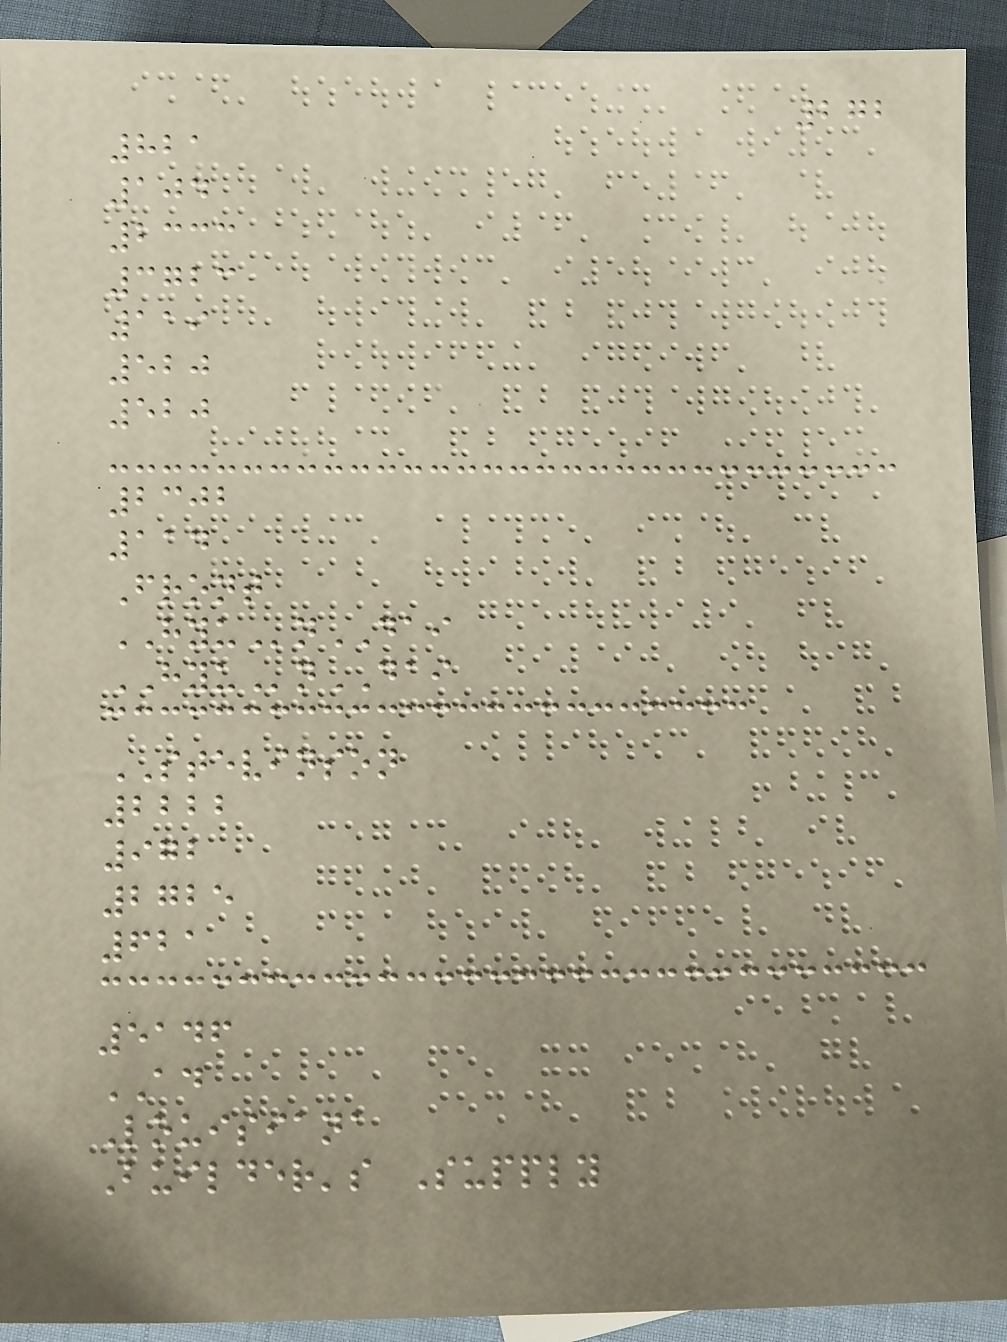272
821
104
2333
3723
119
520
520
2302
114
Front
HYUnDAI
HYUnDAI
STEVINSON
2222
972
2725
621
5146
AD
Louisiana
Builder's Supply
